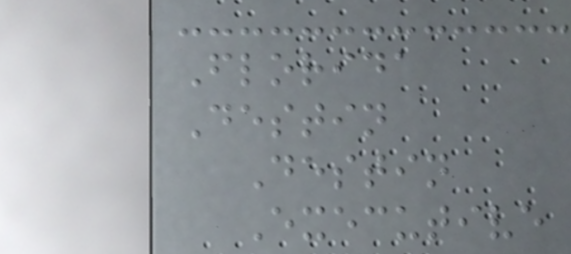Florida
Destin
Destin
Executive
